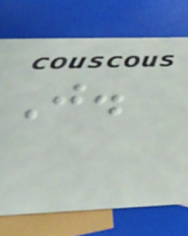J.
